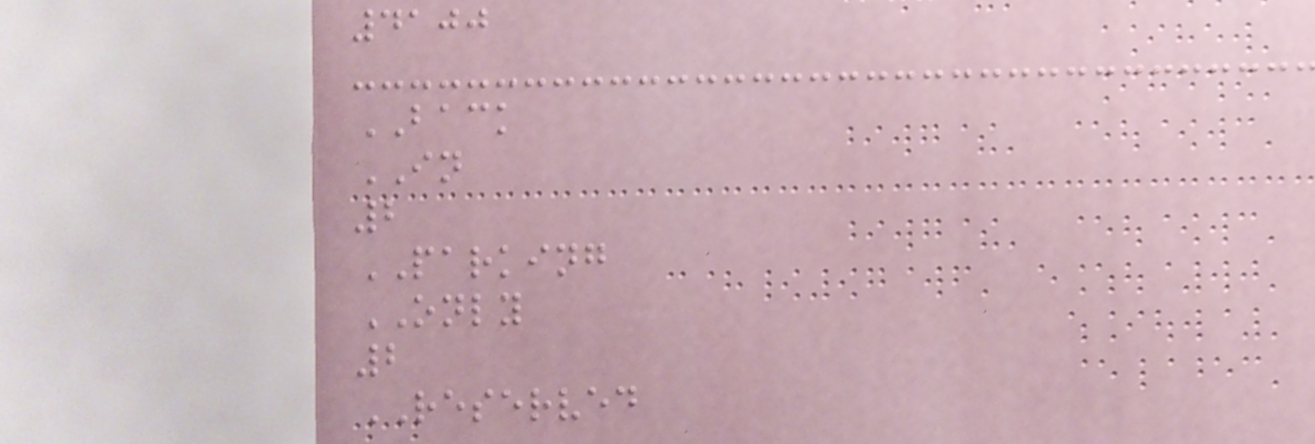4100
BACK
IN
2
PARKING
ONLY
2
RESERVED
